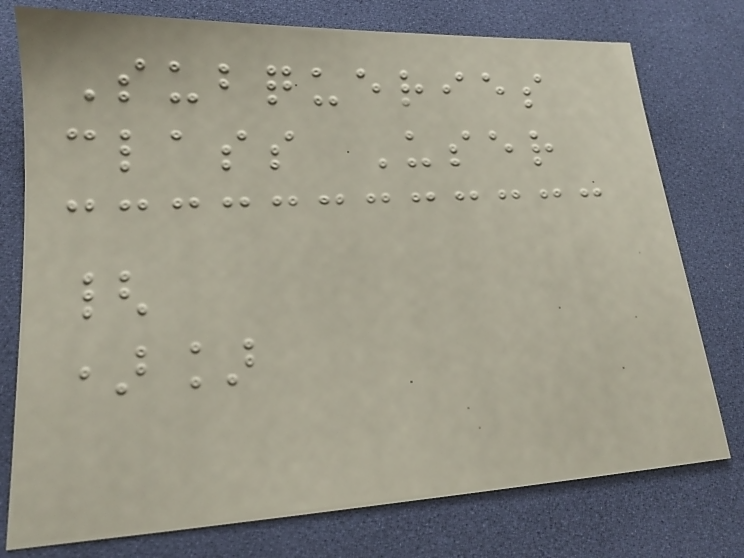Subqueries
class User
{
)]
